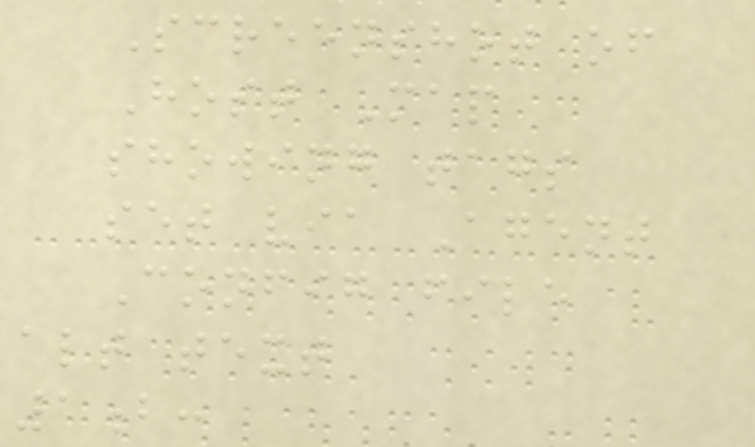Screenshot of
Host Map
showing tags
set via Agent
Config file
alt text
1b:
